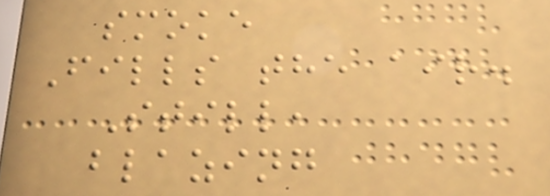smoke
Fills the air.
Still,
blazing
